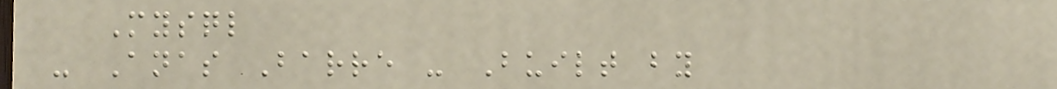Mysql
- Anas Barre - Built by
